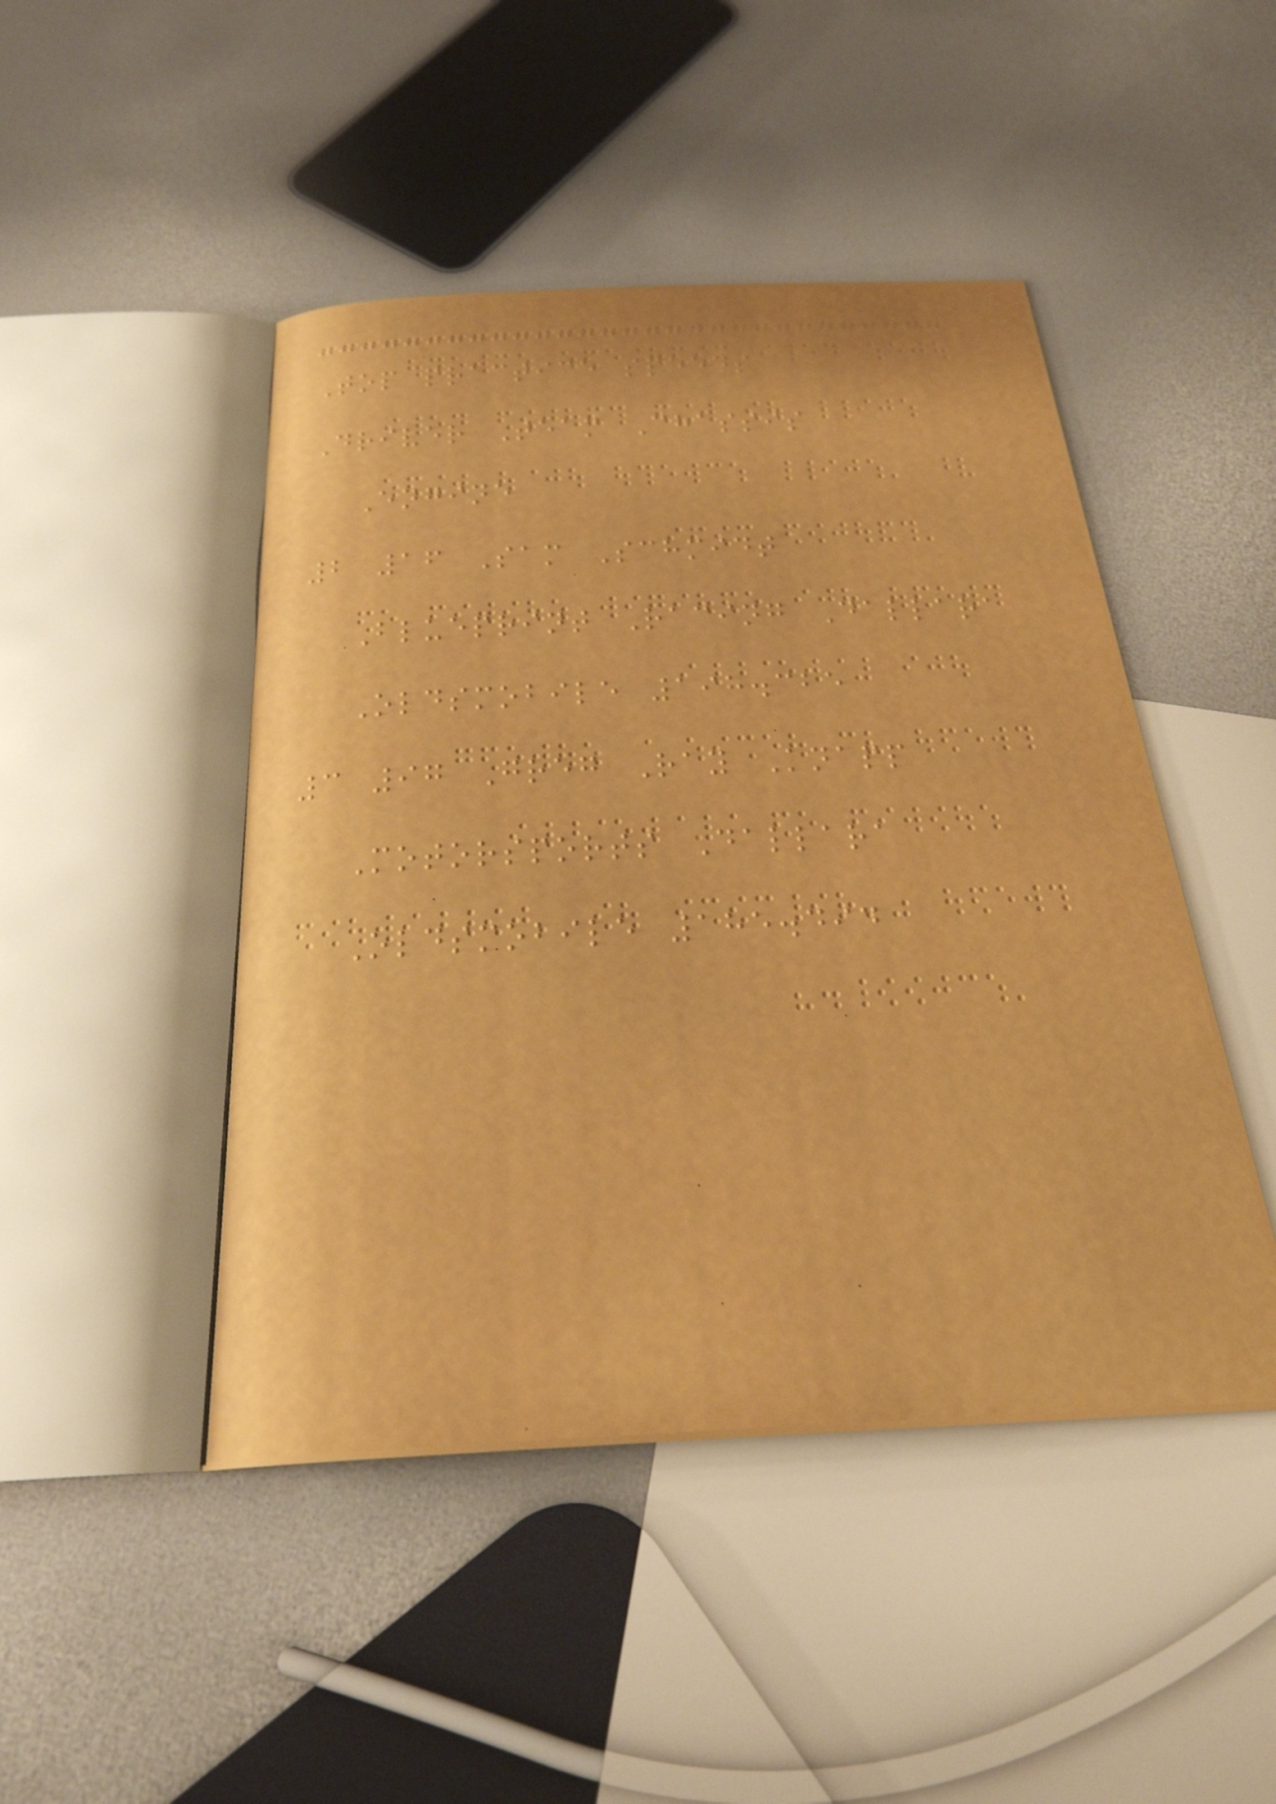Top practice speeds
Driver Team Chassis
Engine
2 16 Sam Schmidt
Blueprint Racing Dallara
Oldsmobile 198.325
3 97 Greg Ray Knapp
Motorsports Dallara
Oldsmobile 185.494
